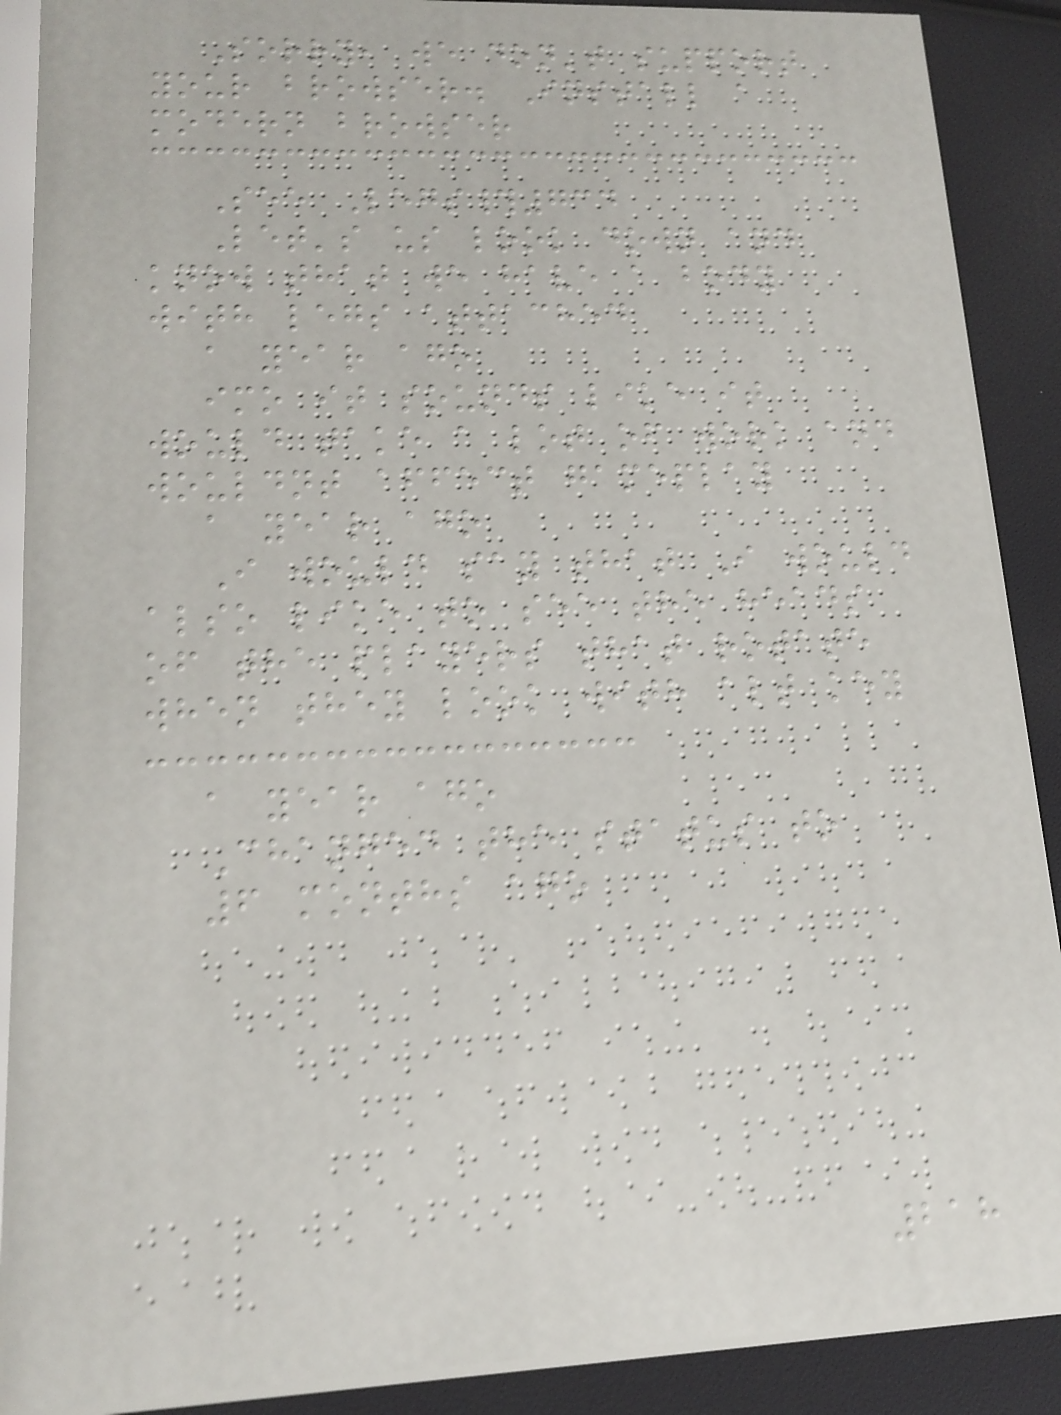Sorry, we don't support
your browser. Install a
modern browser
See Legs#734
Let's us look down and
know that we have a body
with legs attached
a year ago
imo it sounds like it
would take a lot of work and
wouldnt affect gameplay
a year ago
I would say that I would
also like to see the heads
of the players that rotate
when they look with alt key
a year ago
Changed the status to
6 months ago
218
